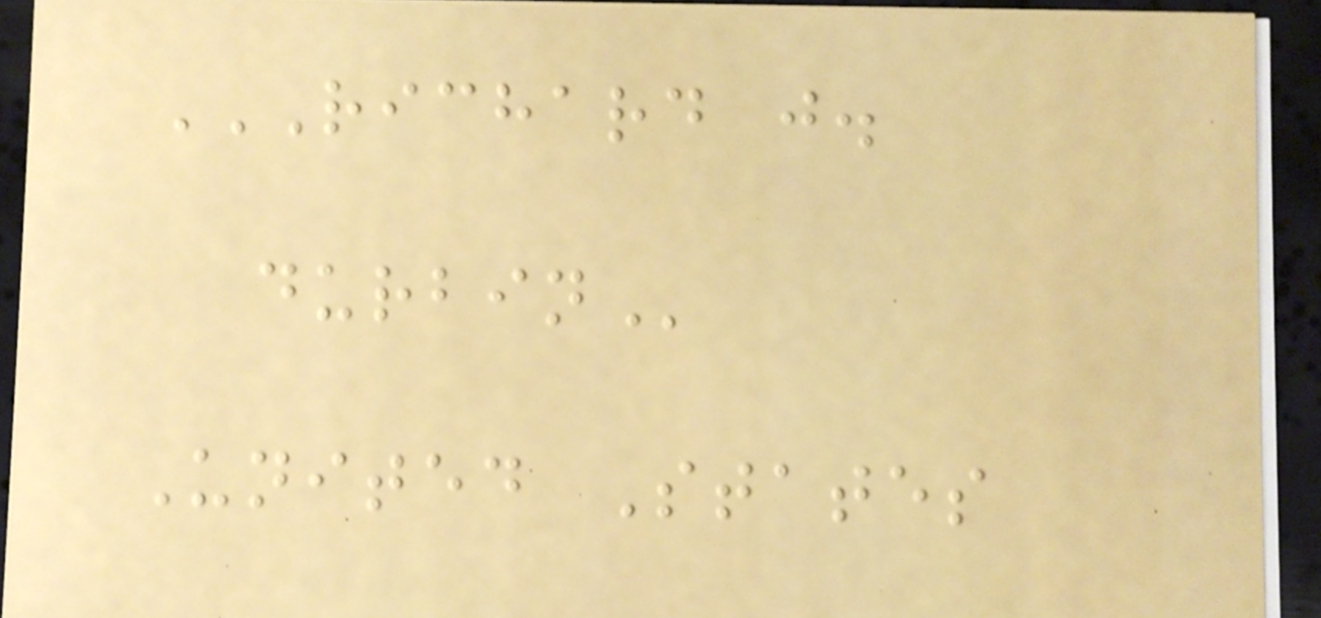RICHARD J.
DURBIN
United States
